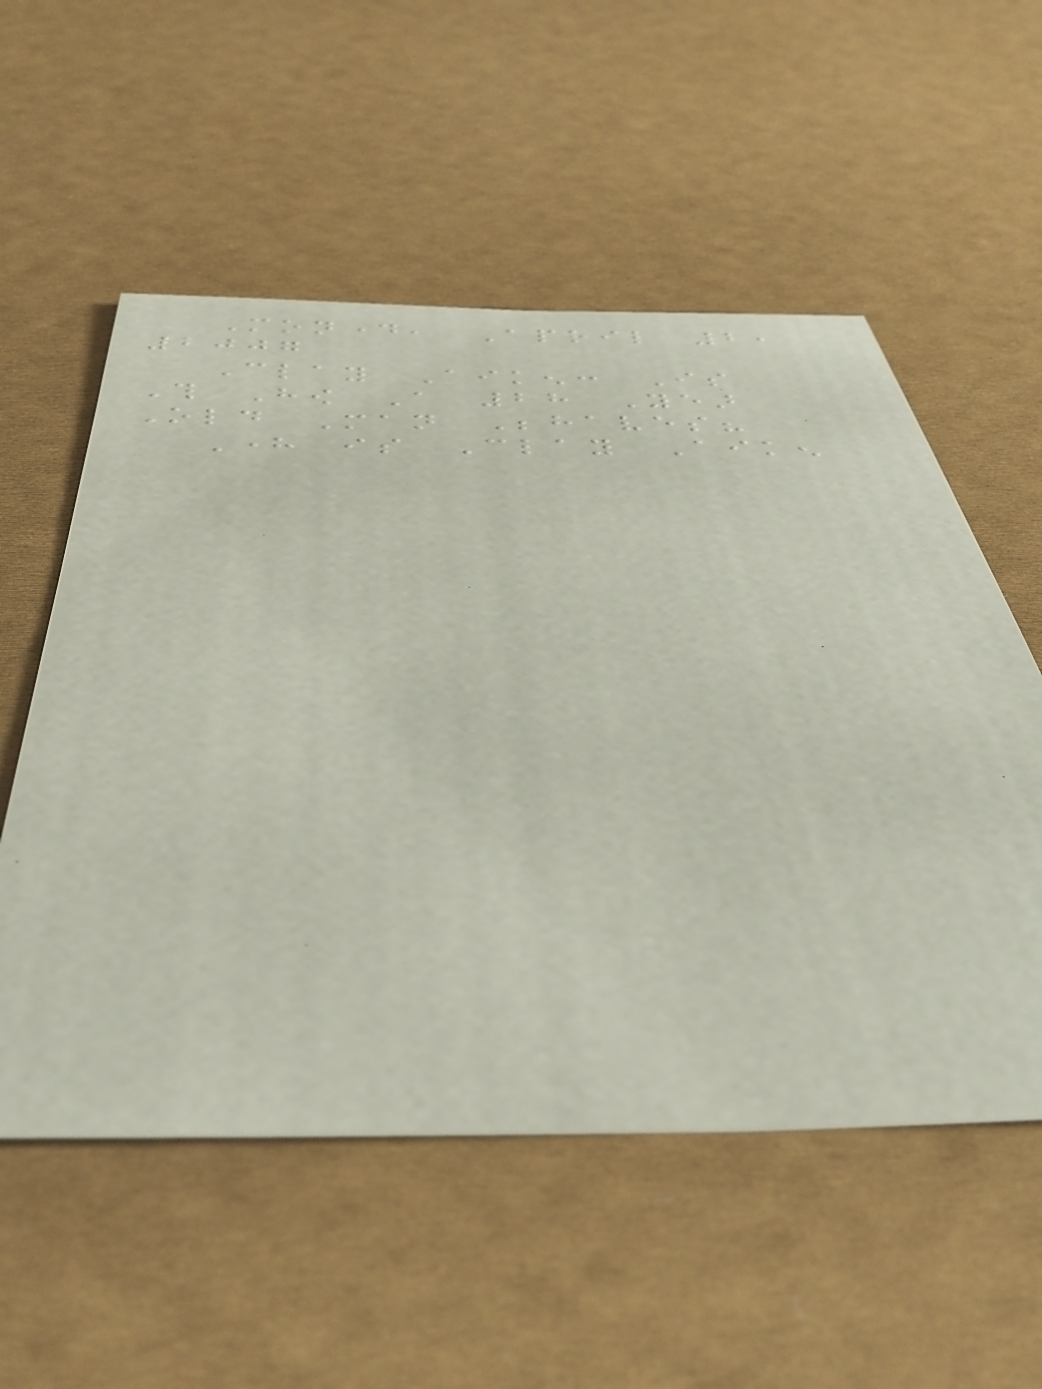Monday, April 2,
2007
Clay Aiken: Is
This How A 28 Year
Old Man Behaves?
Here is Clay Aiken
